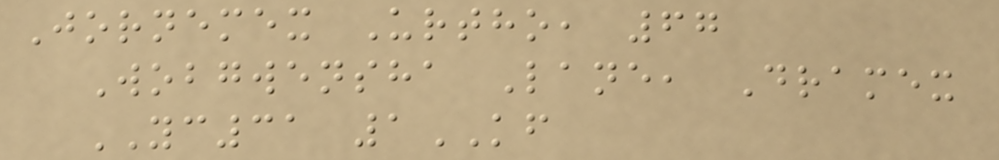Jornemex Urtho, 67
Wobgwensha Lane, Dramex
YC31 1KF
